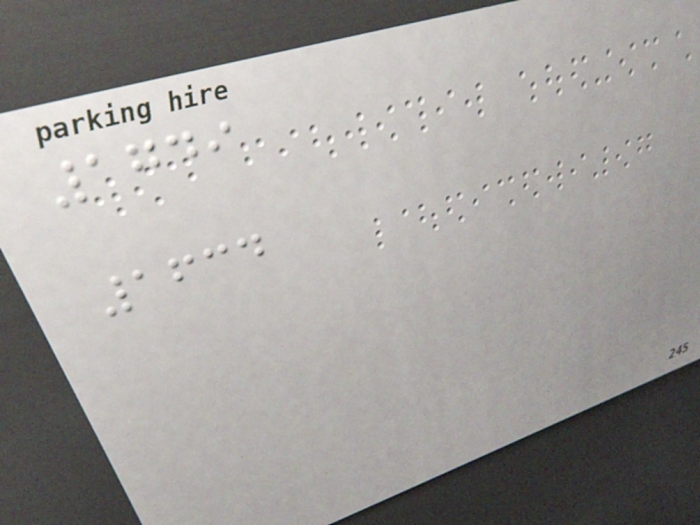1749
1634
